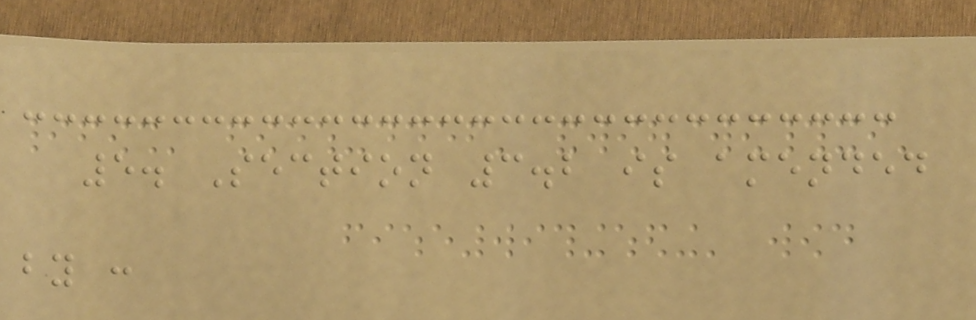5. Section 3.2 is amended
by :
